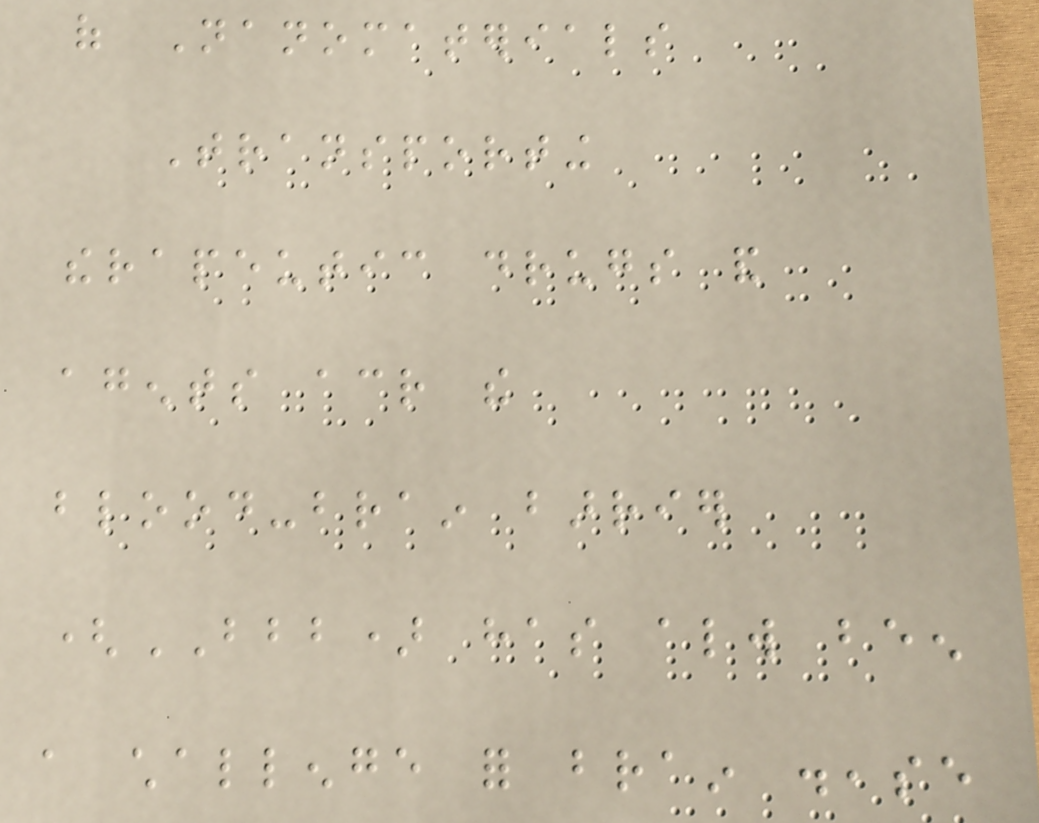of Nanomaterials
Transporting
therapeutic drugs and
agents across the
blood-brain barrier
(BBB) has always been
a challenge for brain disease
